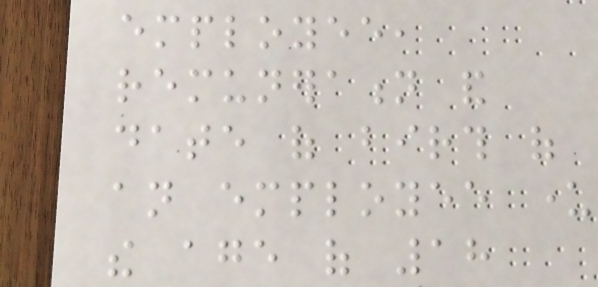employee,
remuneration and
date of birth of
an employee under
the age of 18
